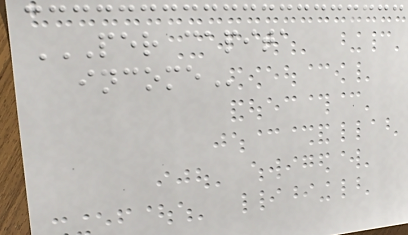PER CAPITA
INCOME
